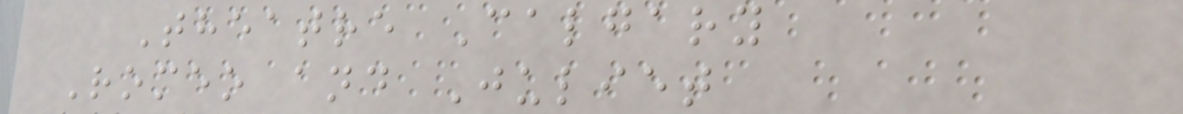Theatre Calgary
Romeo and Juliet
